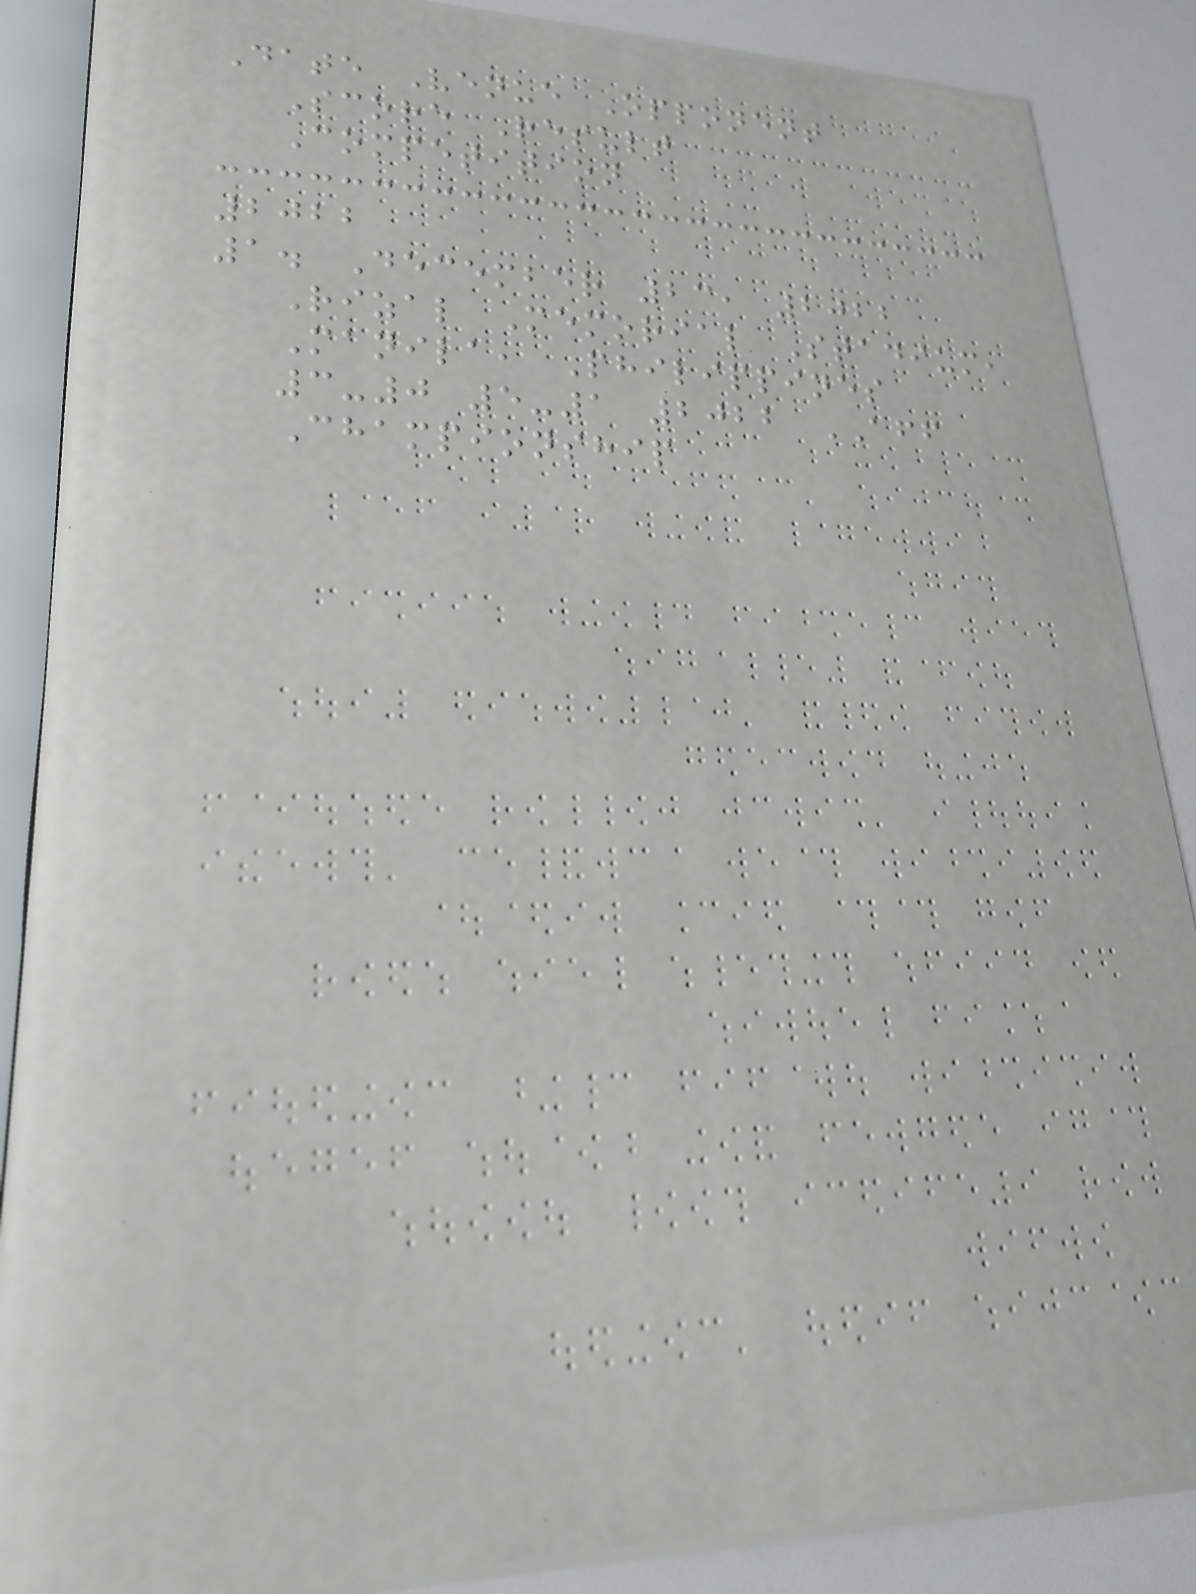Date Venue Opponent
Score Result
Competition
2022
1. December 23, 2022
Rizal Memorial Stadium,
Manila, Philippines
3-0 5-1 2022 AFF
Championship
